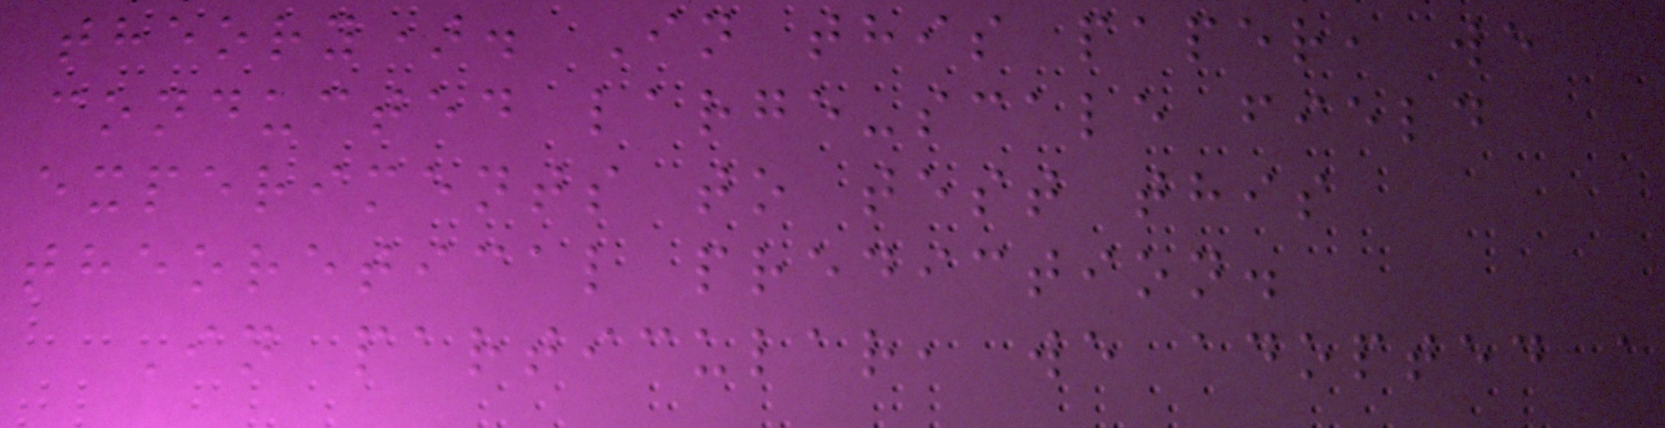theory). In this paper, we
conducted large-scale field
experiments to test this
theoretical prediction.
In particular, we adopted a
